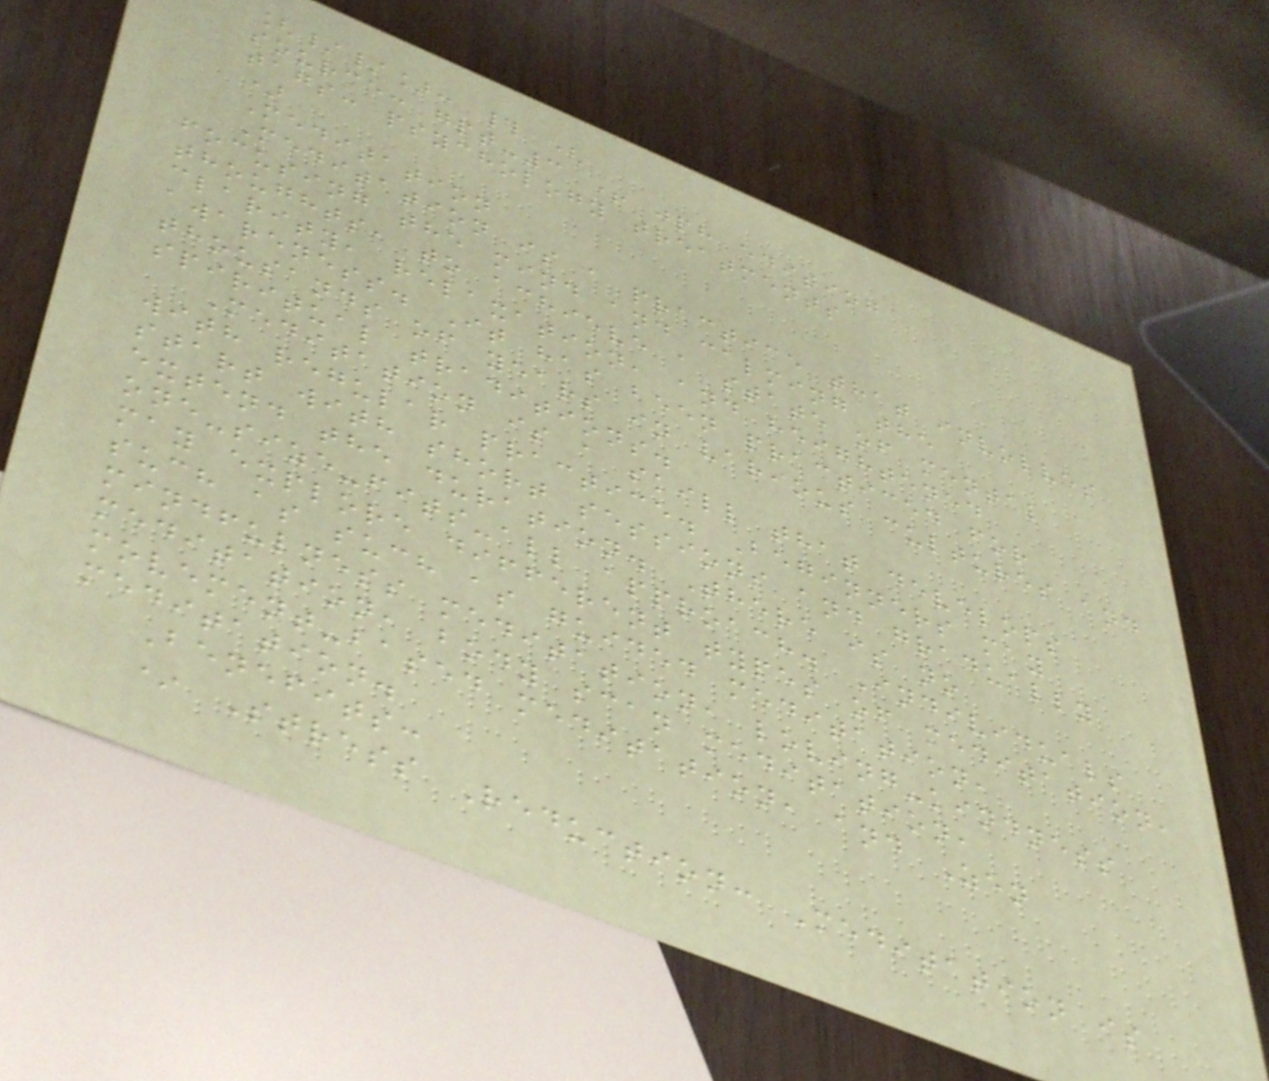[//]: # (
source: gpt-3 + jph editing
tags: psychology treatments
)
Meditation
Meditation is a practice that involves
focusing the mind and calming the
thoughts, to achieve a state of mental
clarity, relaxation, and heightened
awareness. It has been practiced for
thousands of years in various cultures and
spiritual traditions.
Meditation is a skill that develops
with regular practice. Beginners may
start with short sessions and gradually
extend the duration. There is no
one-size-fits-all approach. Individuals
may explore different types of meditation,
such as such as guided meditation,
mindfulness meditation, loving-kindness
meditation, body scan meditation,
movement-based meditation, and Zen
meditation.
Benefits:
* Stress Reduction: Meditation is
